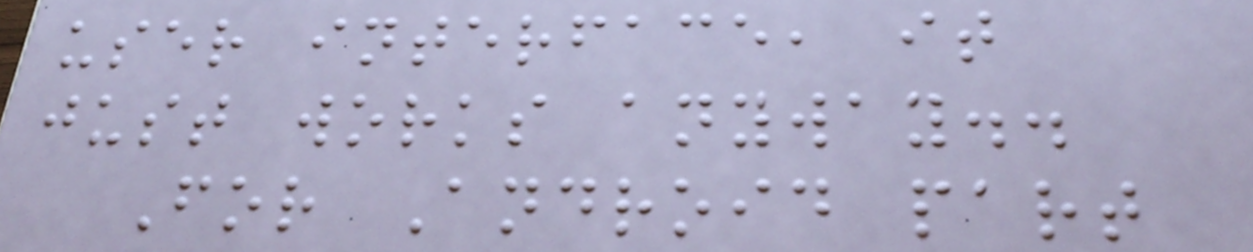user interface, it
just works anyway..
For Android part
